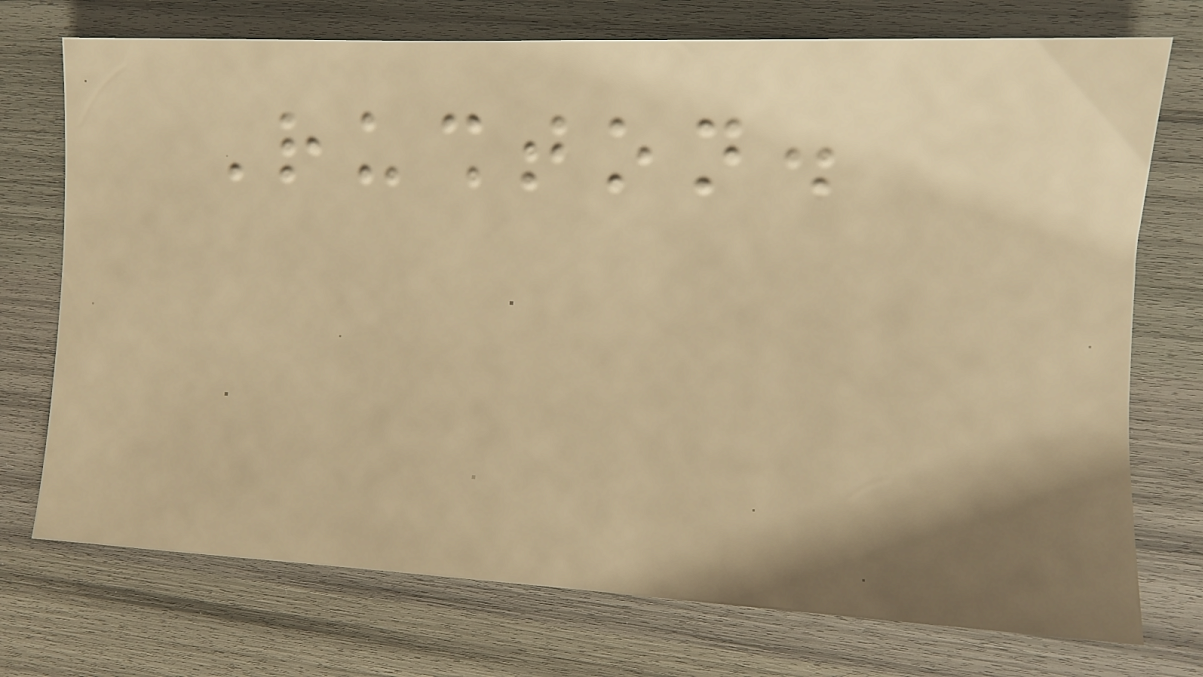Rushton.
